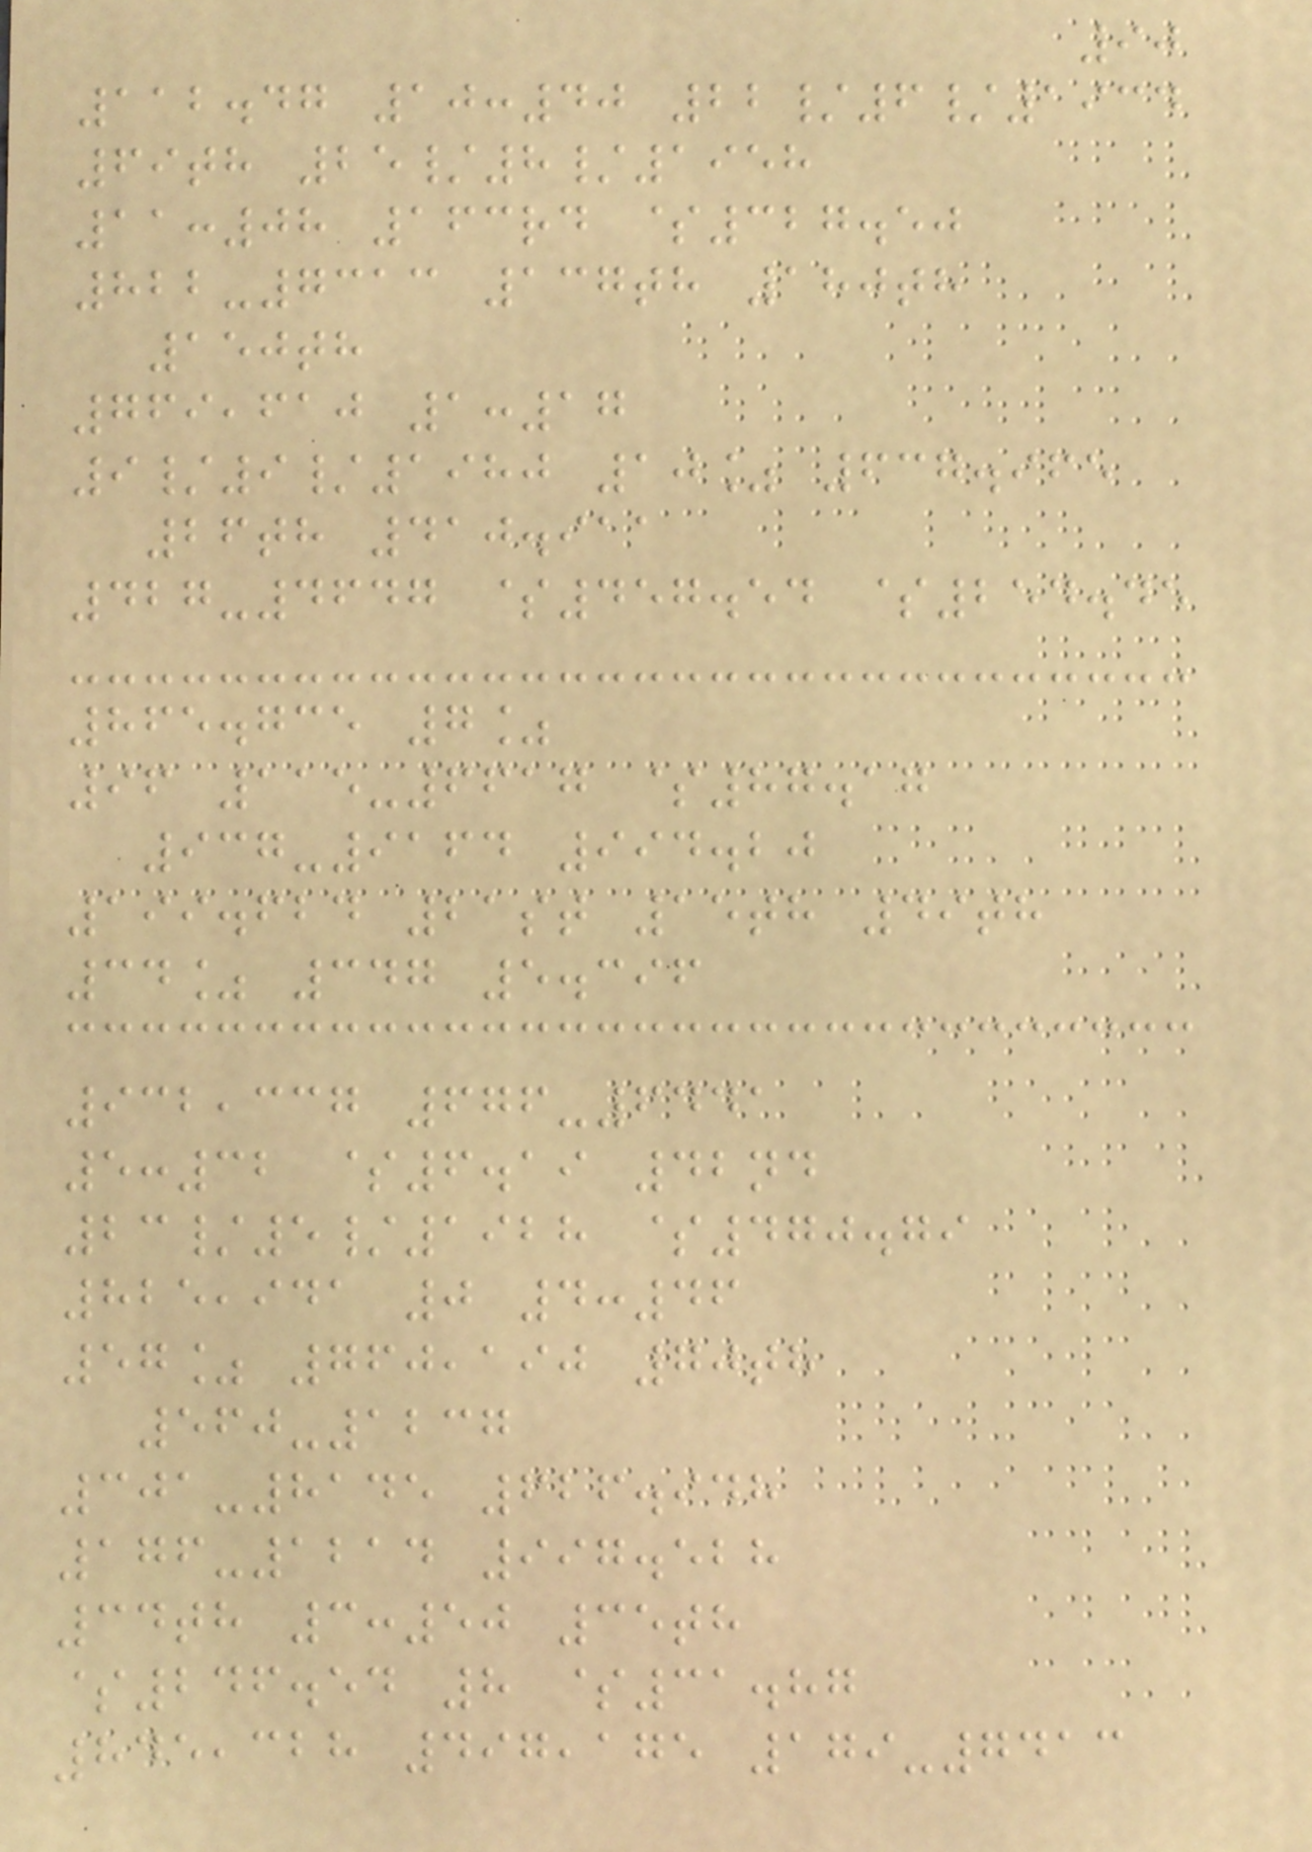90
112.47 10:40 22/6/1934
69th 25/8/1958
11:08 163rd $327.50
822-7313 137th 180th
150th
769,610 1:17
9/9/1980 10% 637.965
26th 410.911
427-4647 $457.54 $254.45
865.735 7%
96 115-6617 $87.17
937-9164 994.20
199.624 21st 15th 49th
34% 347 5.396
932,337 676-6441
5:32 $6.19 42nd
23/5/1928 $470.79
825,941 0 4:46
57% 760,190 70th
560-1237
301-8145 626.948
176-1214 997.528
34th 3:50 35th
$246.54 8 $31.87
845,328 497,175 179-7413
